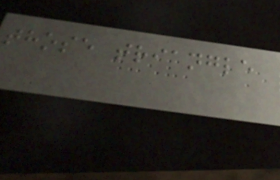those triangle
